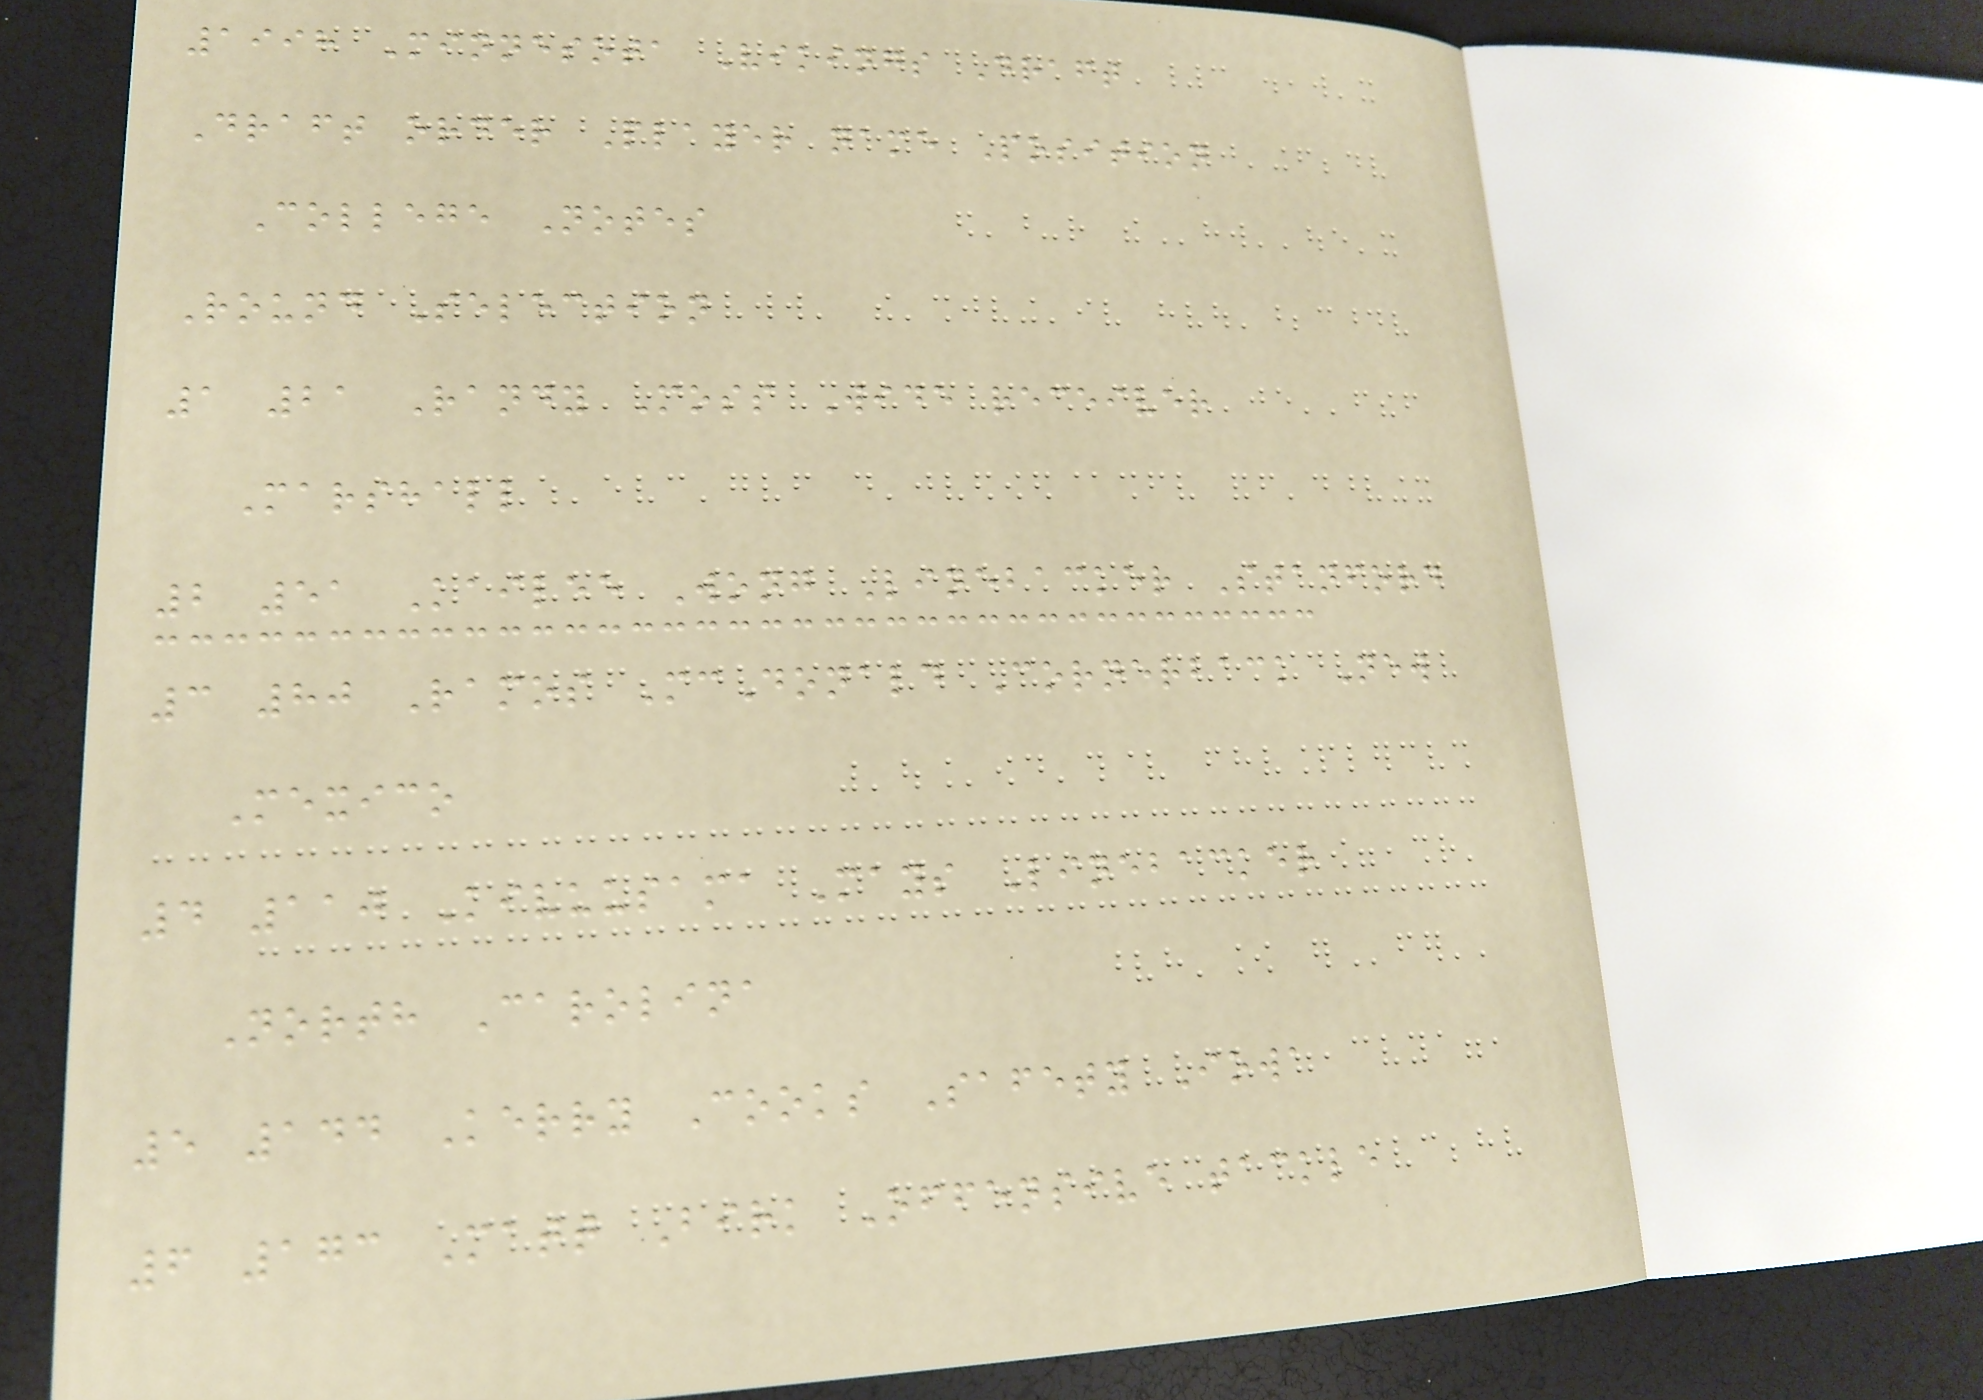1998 Minnesota Vikings Draft
Draft order Player name Position
College Notes
Round Selection
1 21 Randy Moss Wide receiver
Marshall
2 51 Kailee Wong Linebacker Stanford
3 80 Ramos McDonald Cornerback New
Mexico
4 110 Kivuusama Mays Linebacker
North Carolina
5 144 Kerry Cooks Safety Iowa
6 173 Matt Birk Offensive tackle
